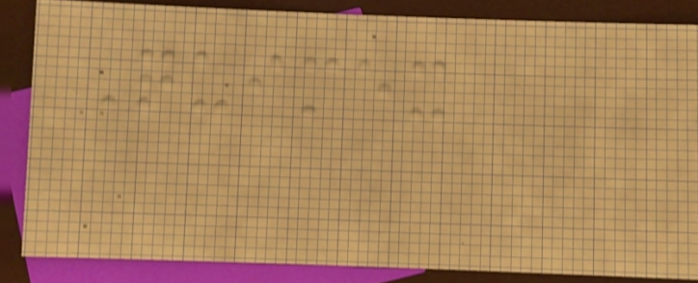Quimex
